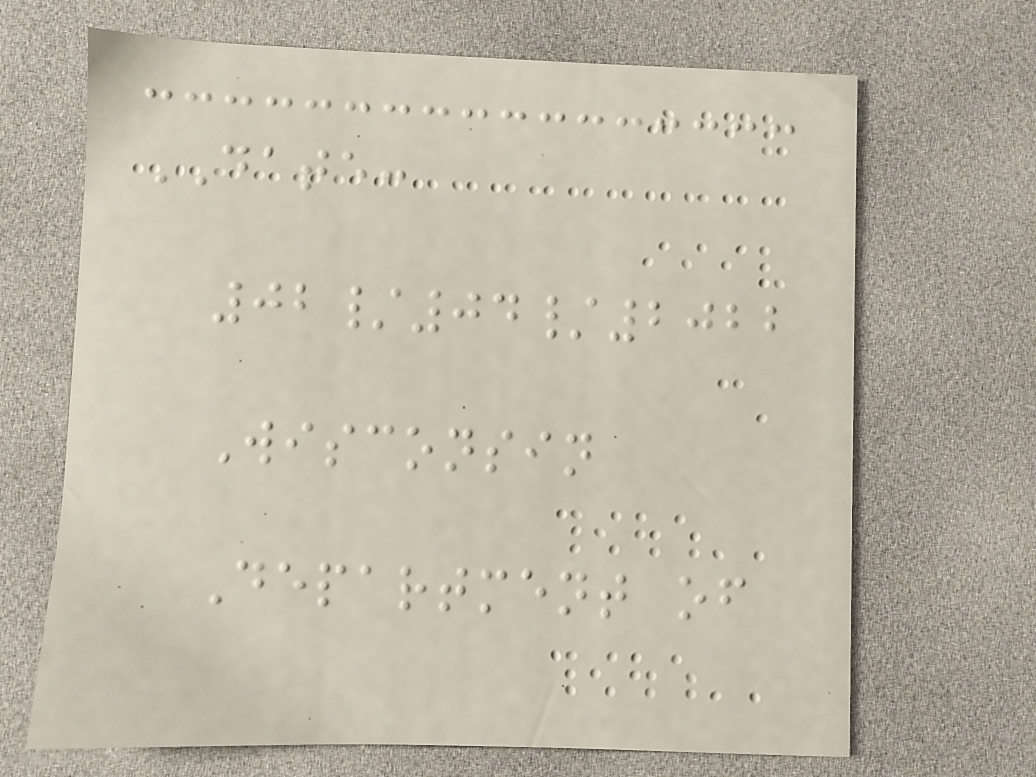DATE:
02/04/2022
Wisconsin
Department of
